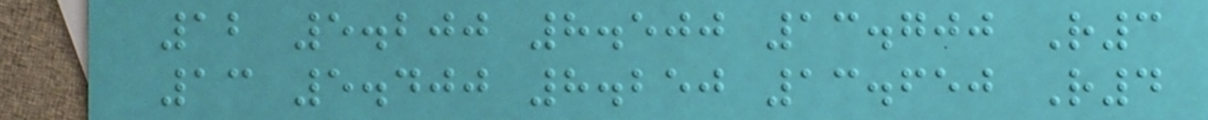12 5.200 8.500 13.700 R3
13 5.400 8.250 13.650 R4
